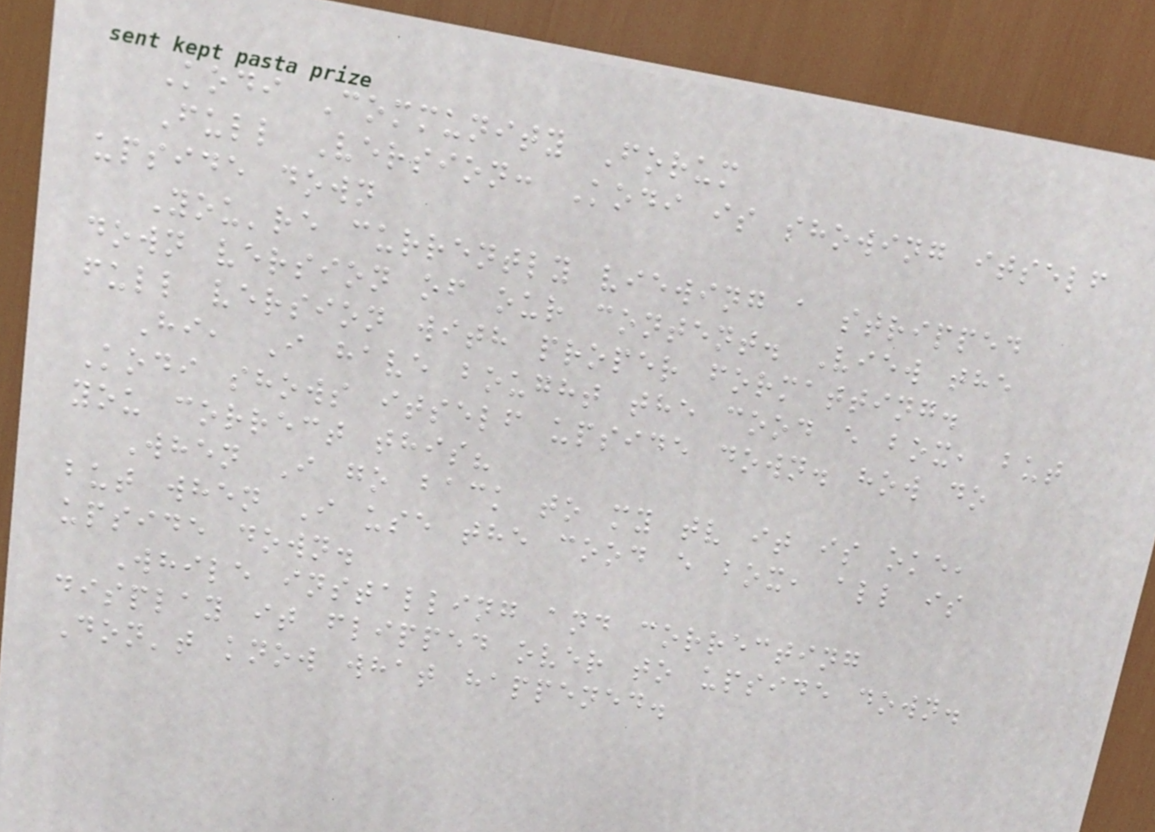Kodi Community Forum
Full Version: Kodi is showing itself
upside down
You're currently viewing a stripped
down version of our content. View the
full version with proper formatting.
Hi, I have bought the cood e box, but
Kodi shows itself upside down. how do
you correct this?
When I go back to my tv it is oke,
but when I use the cood e box, all is
upside down.
While installing and correcting
display it flipped over to upside down.
Don't know what happened.
